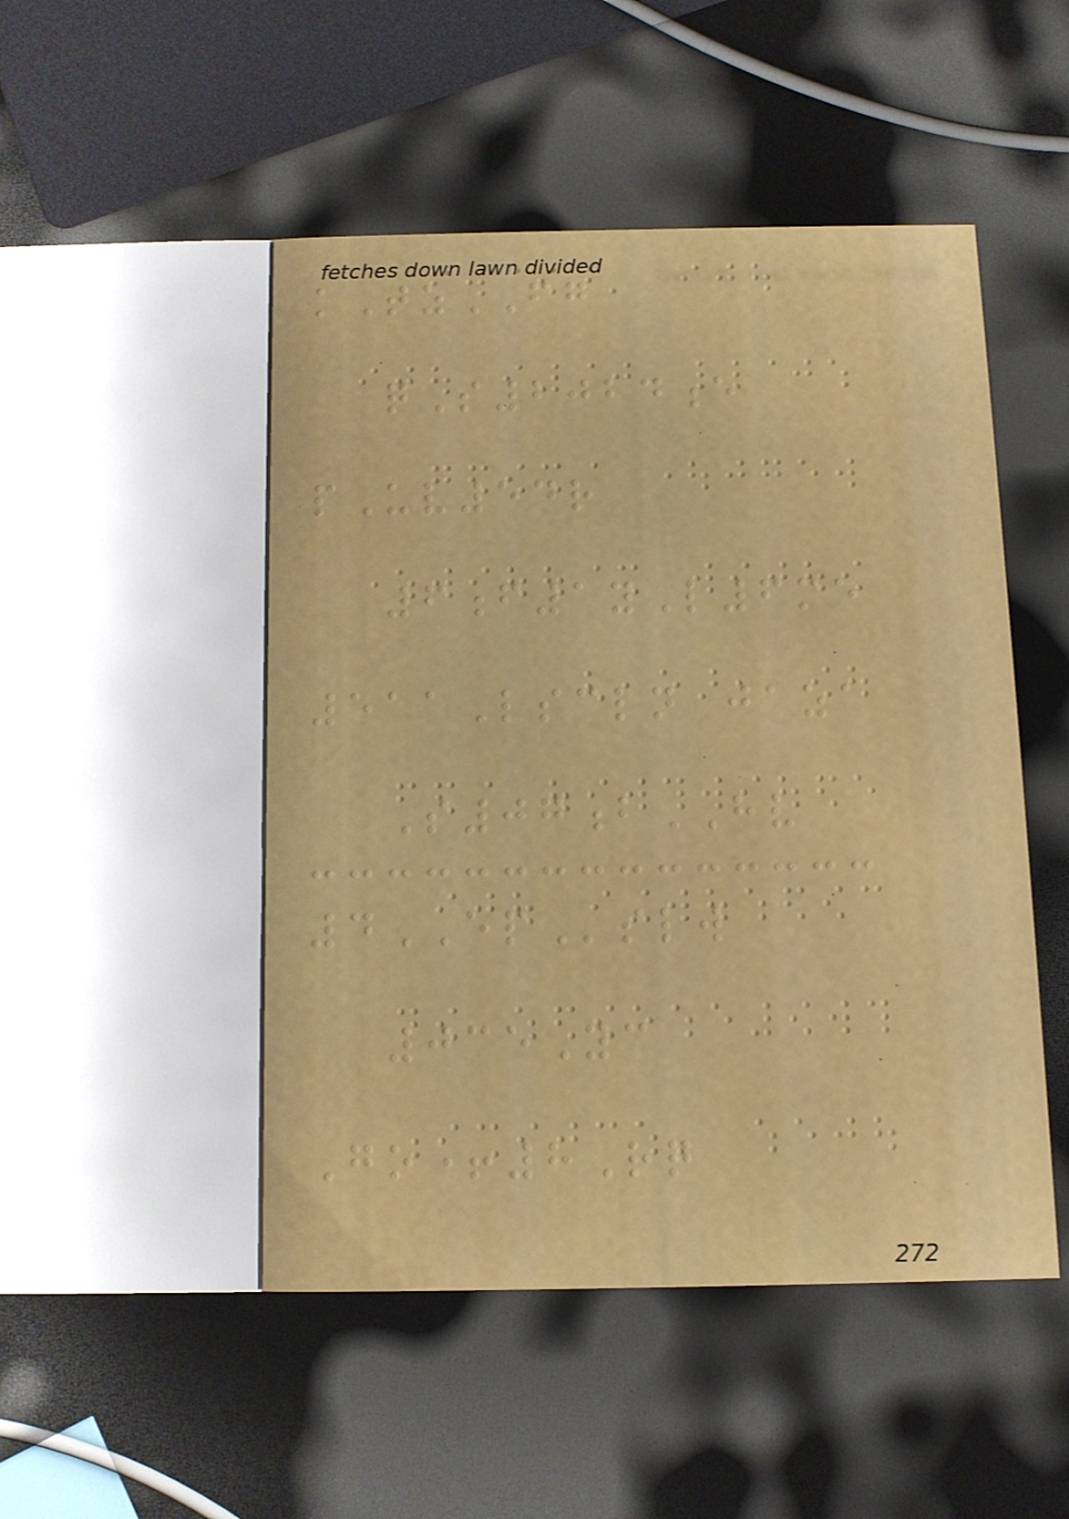kTzFG
qS2024e
pUv54r
6f1yL6me
511Lscln jaza
S07bHV
4EPslw
035Yc
Go+8Rq
